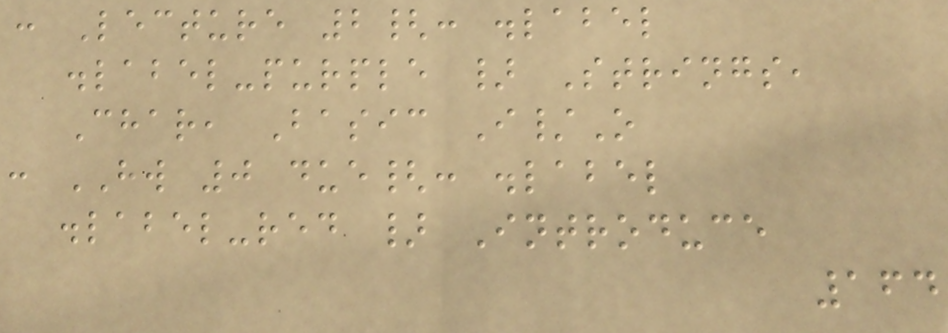: Lecture 2{: .label
.label-purple } Strings,
Char, Basic I/O
: HW 0 due{: .label
.label-red } Introduce
164
